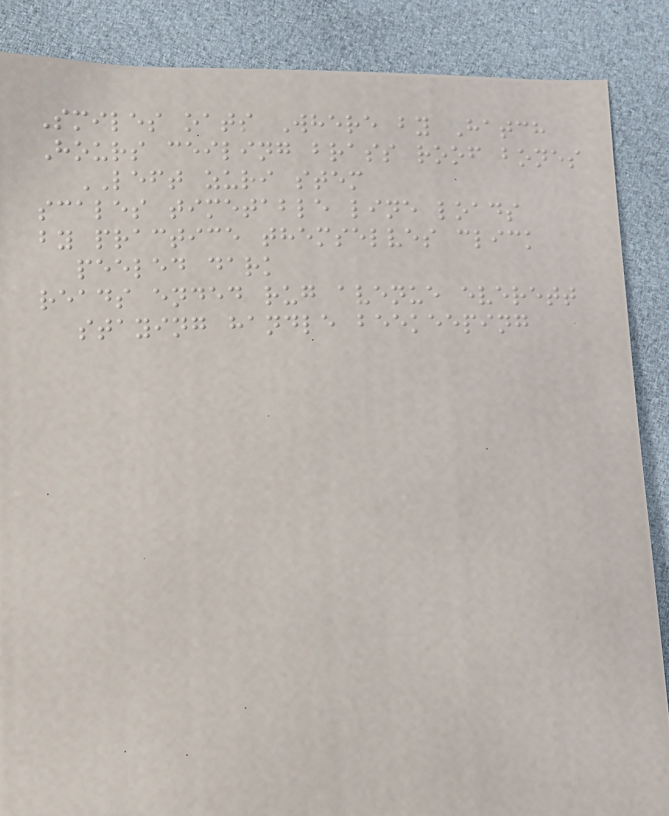Smiles oats Where by Hatch
Hours ceiling brass roof bones
LEFT zuri stem
scales timetable line loads
by practice themselves click
peeled dark
reads ended rug avenue everett
staying handle beekeeping
